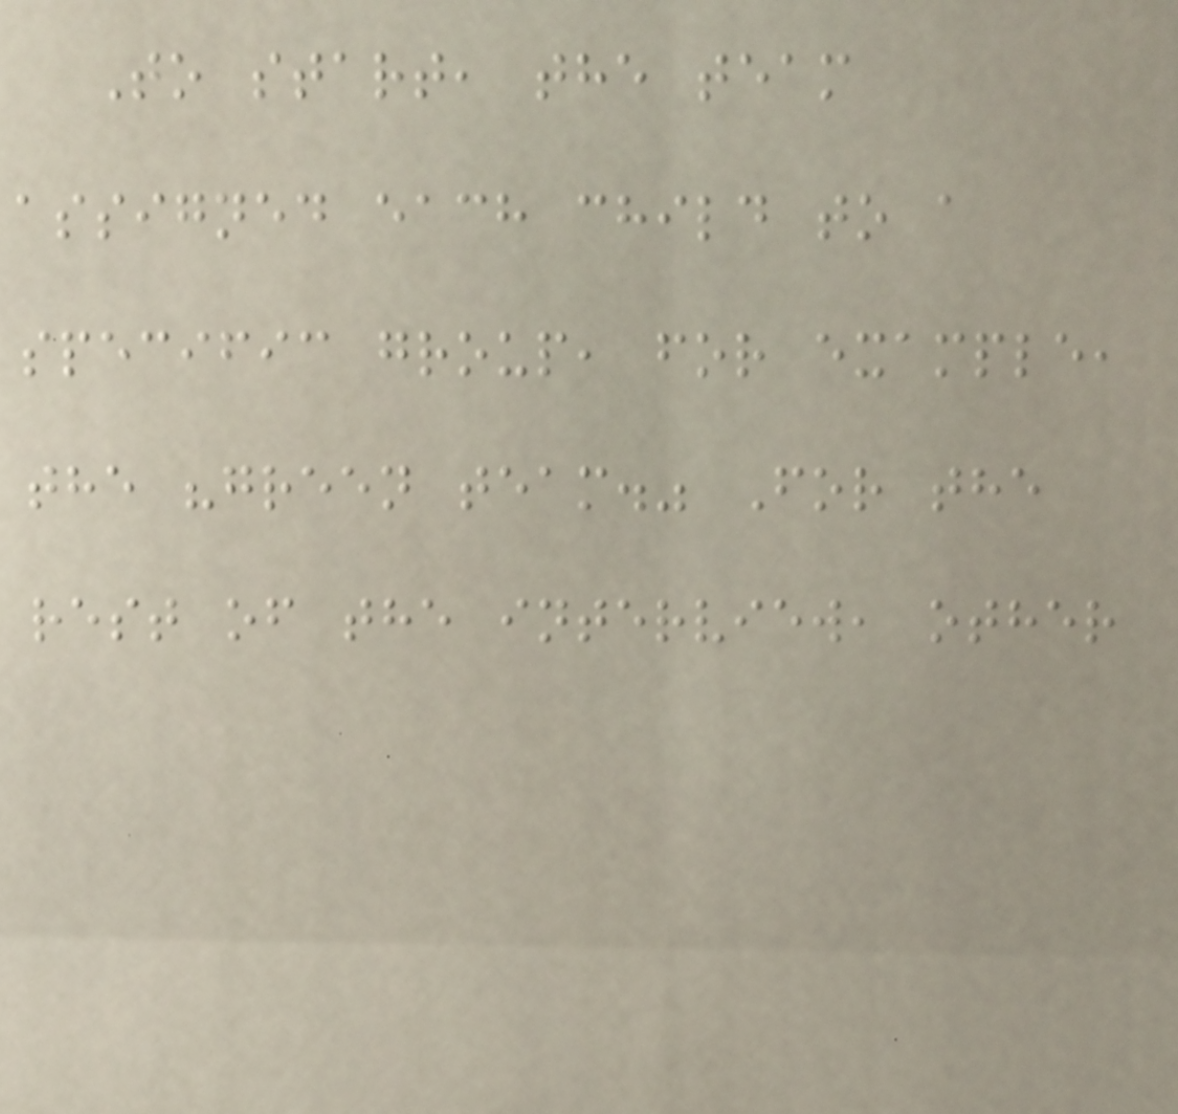To start, the team
assigned each child to a
specific group, for example,
the "green team." For the
rest of the interview, other
